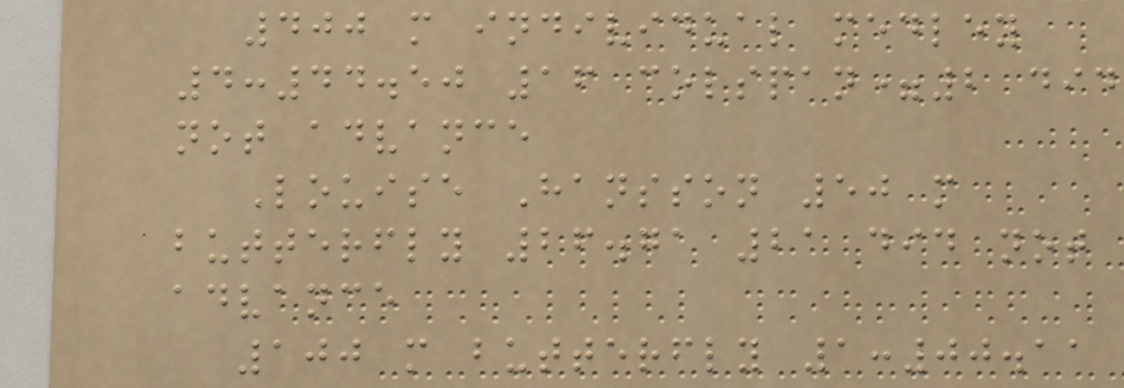400 m individual medley
4:44.50 16 colspan=2 did
not advance
Louise Hansson 50 m
butterfly 26.71 21 did not
advance
100 m butterfly 1:00.11
